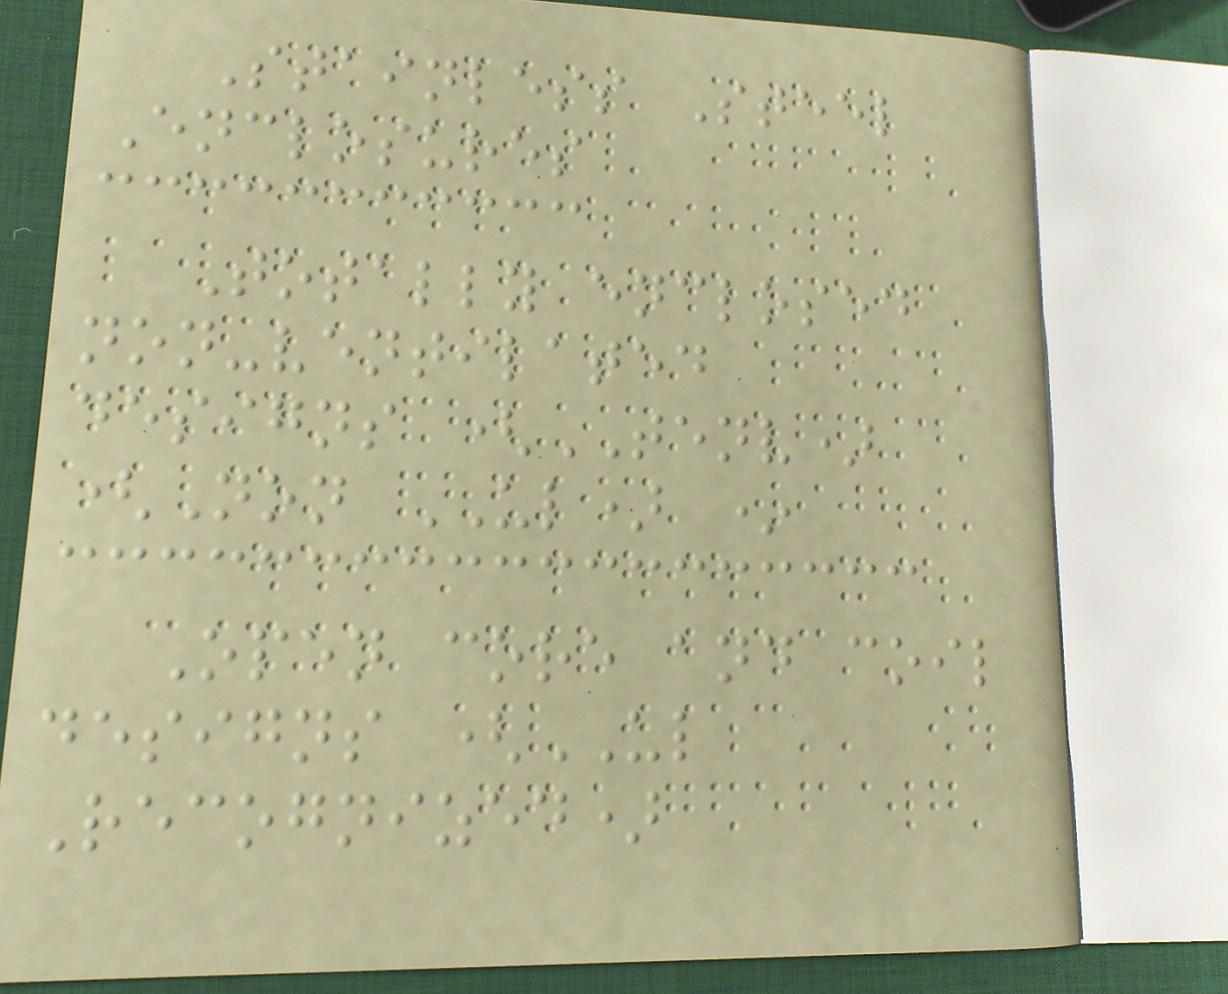Stainless Steel
Enclosures
Totally enclosed
non-ventilated
designs (TENV)
(Non UL) *
Open core and coil
designs (UL
Recognized)
